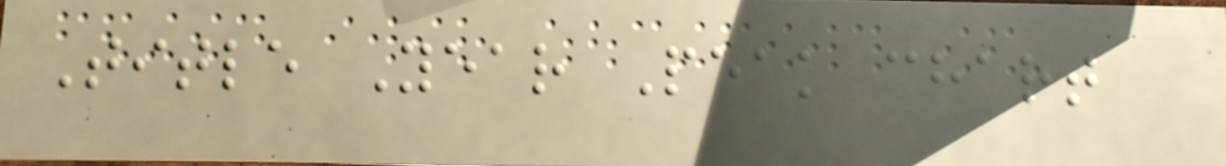Title Year Peak chart
